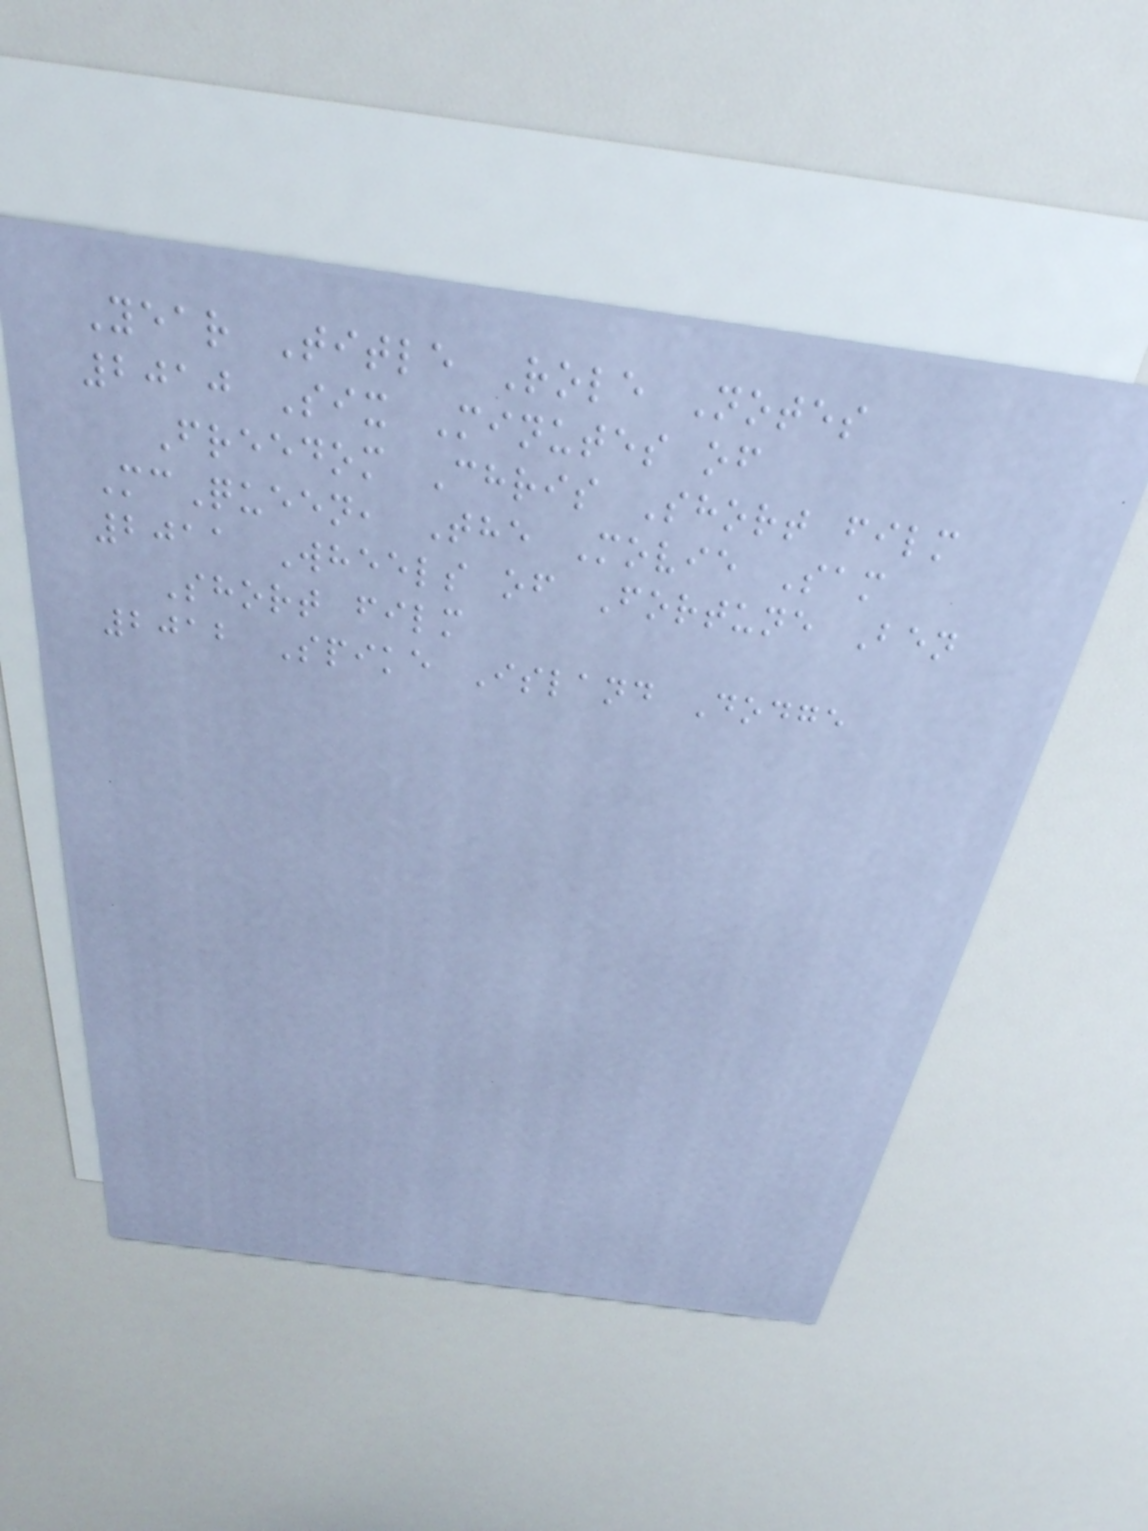Year Title Role Notes
2010 Six Minutes of
Freedom Chris Short film
McQueen, The Movie Sam
2011 Wheels of Fortune Ben
Short film
2012 Spike Island Dodge
